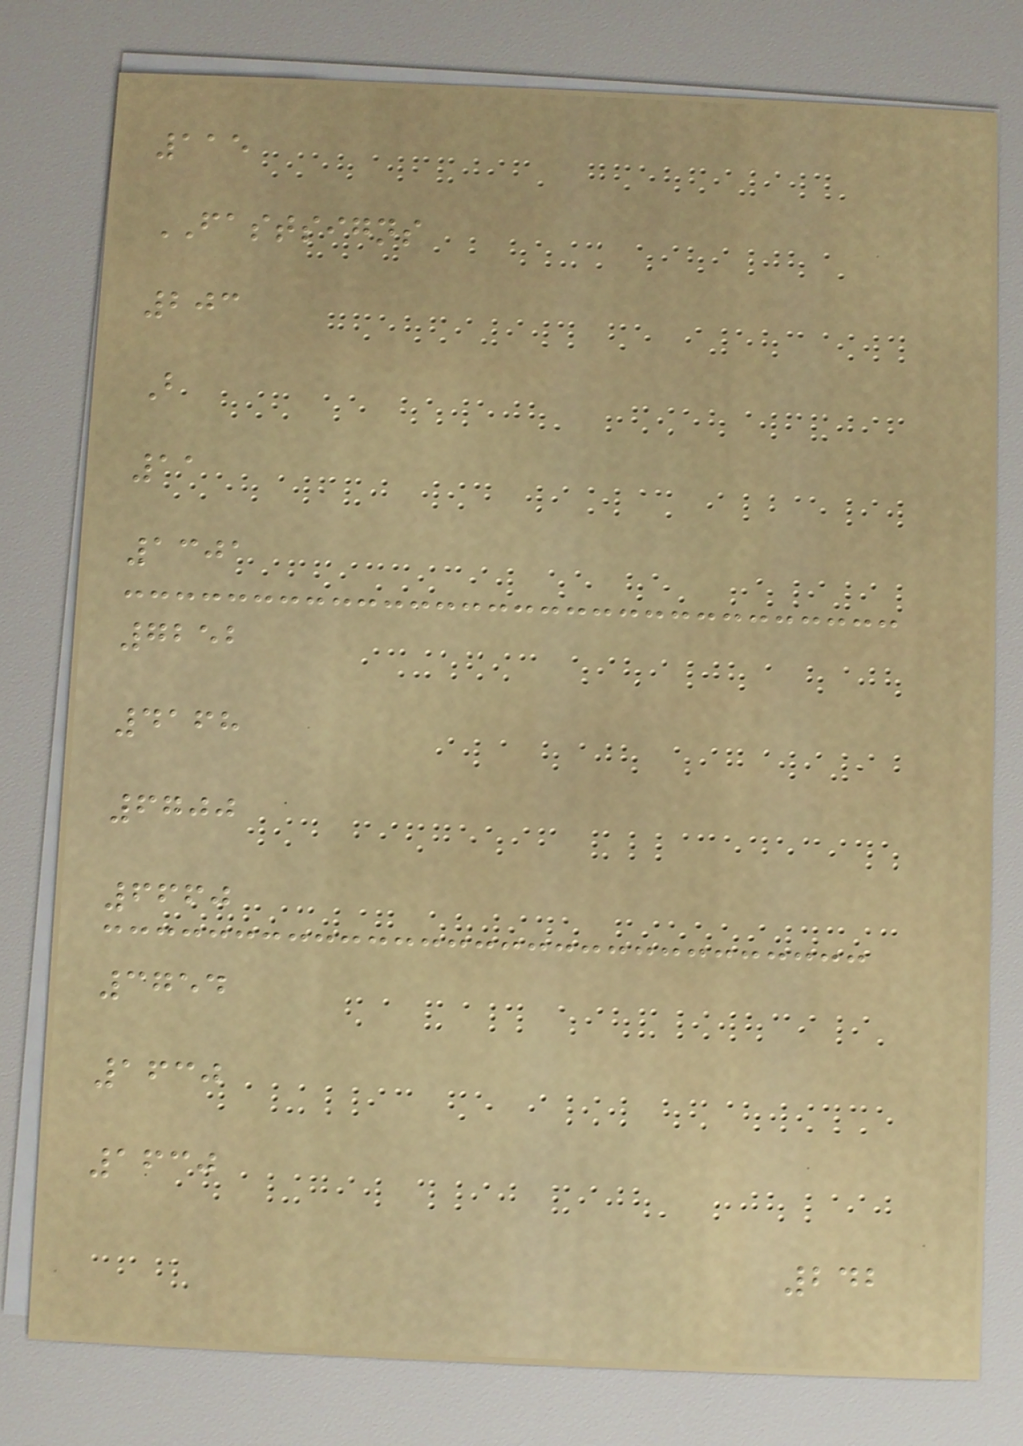115
FASTSIGNS
203
B
11
1301
7252
4168
6700
6660
3754
1630
1630
242
